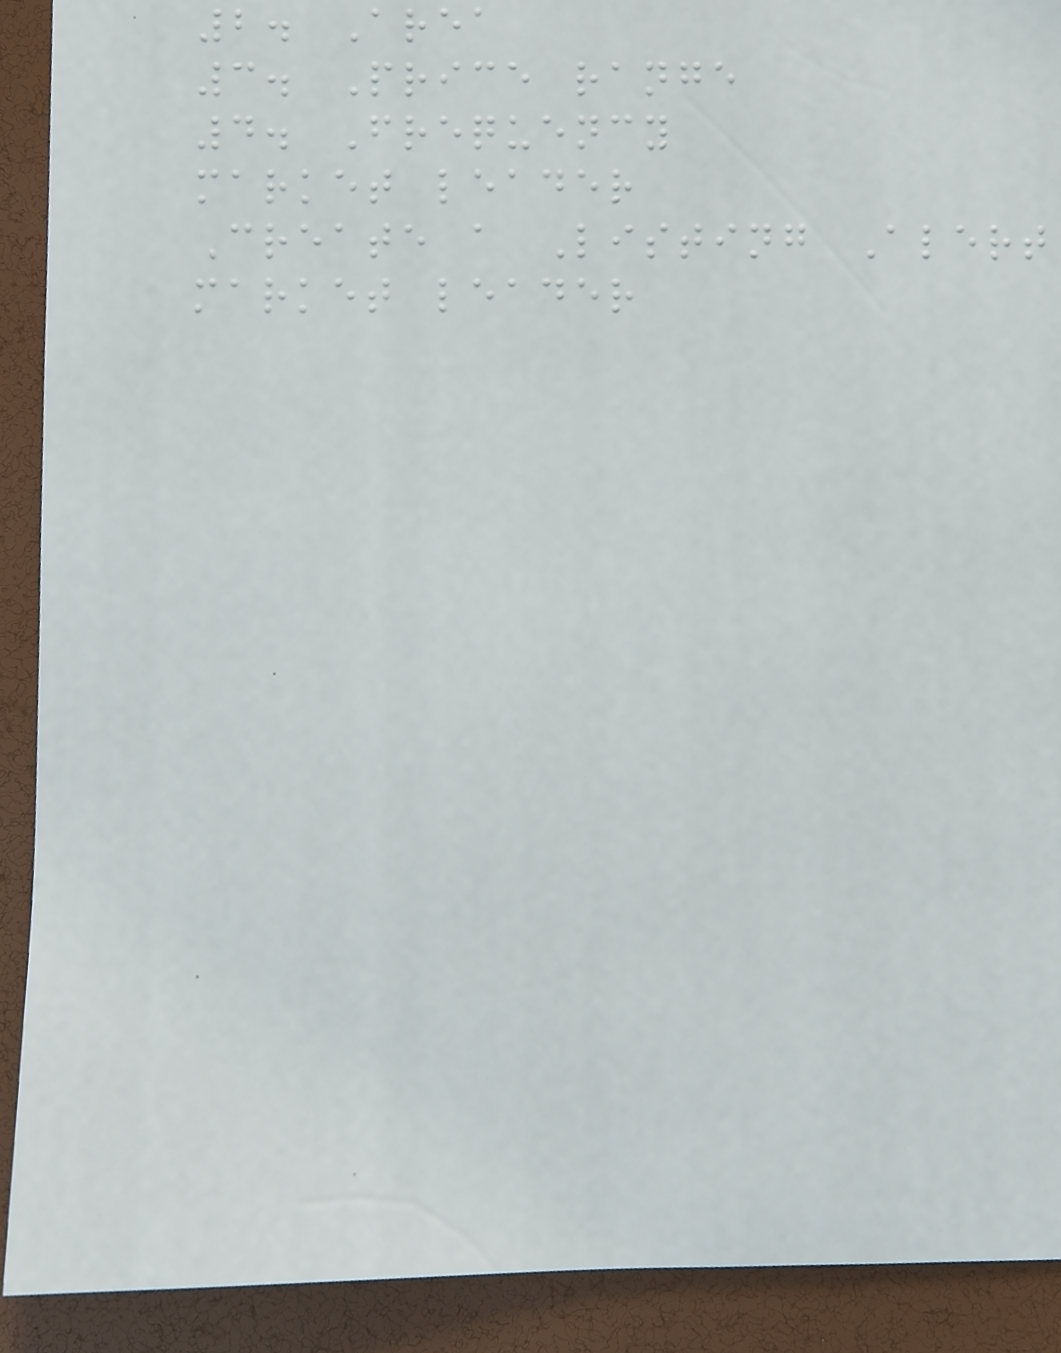2. Area
3. Price range
4. Frequency
market leader
Create a Listing Alert
market leader
